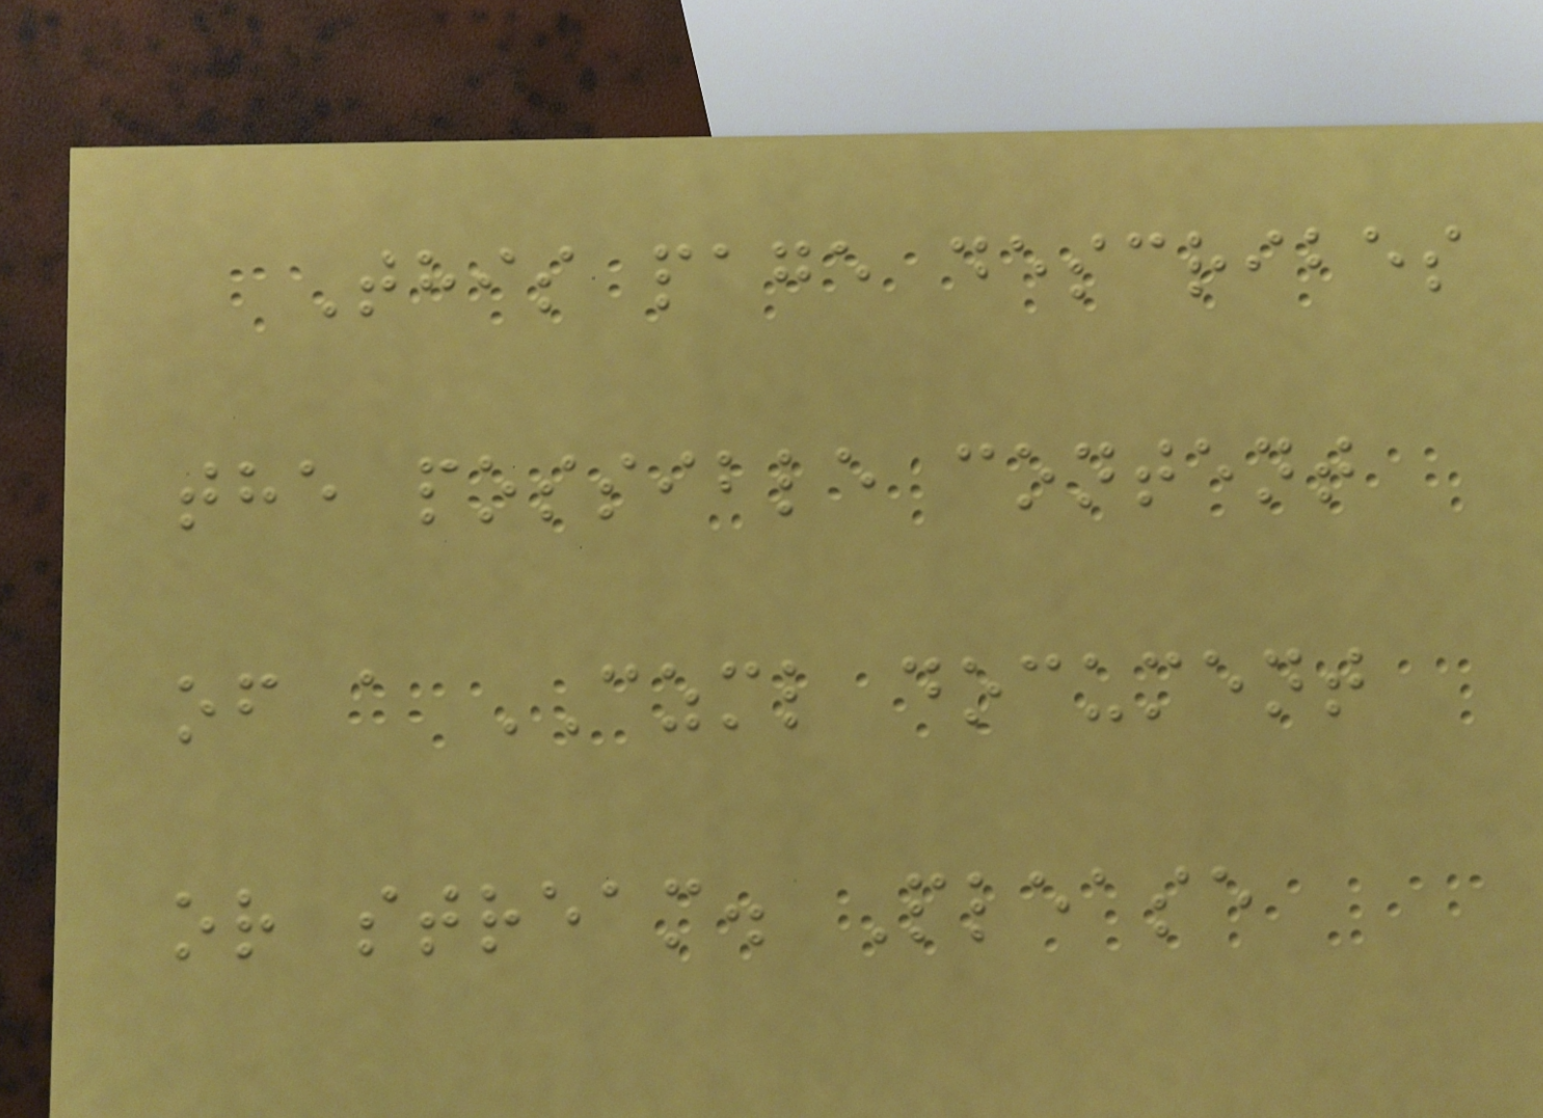This page describes
the possible content
of a CZML document
or stream. Please
